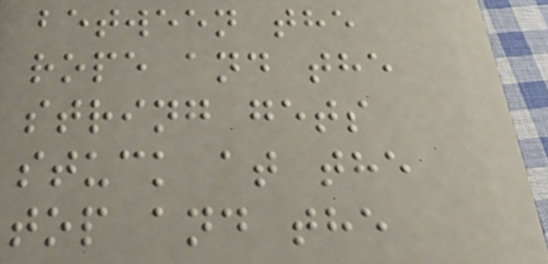between the
rope and the
string gets
stuck at the
top and the
